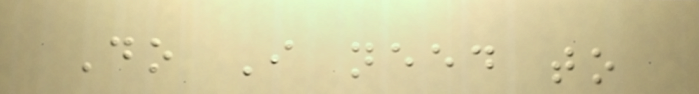Do I need to
